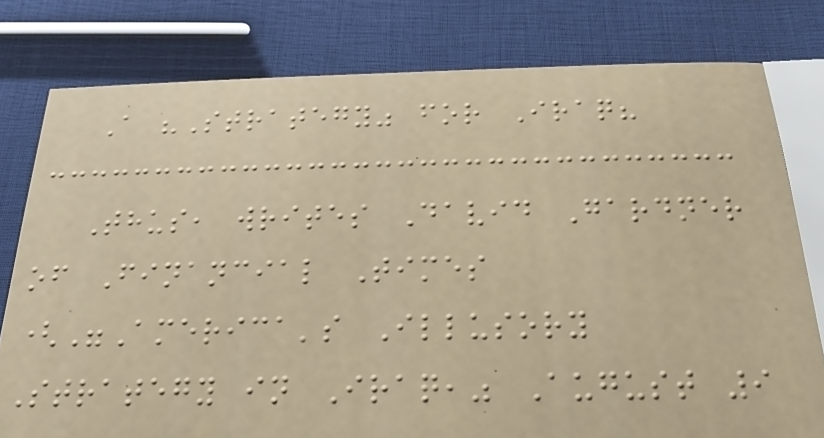A "Strategy" for Iraq?
Thus, writes David Gardner
of Financial Times
("America's Illusory
Strategy in Iraq," August 9
